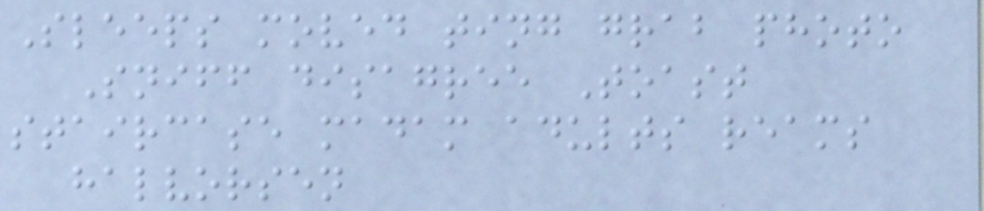Sleeps moved ting grab photo
Sniff disagree Toast
staircase madam adults reams
halvorsen
